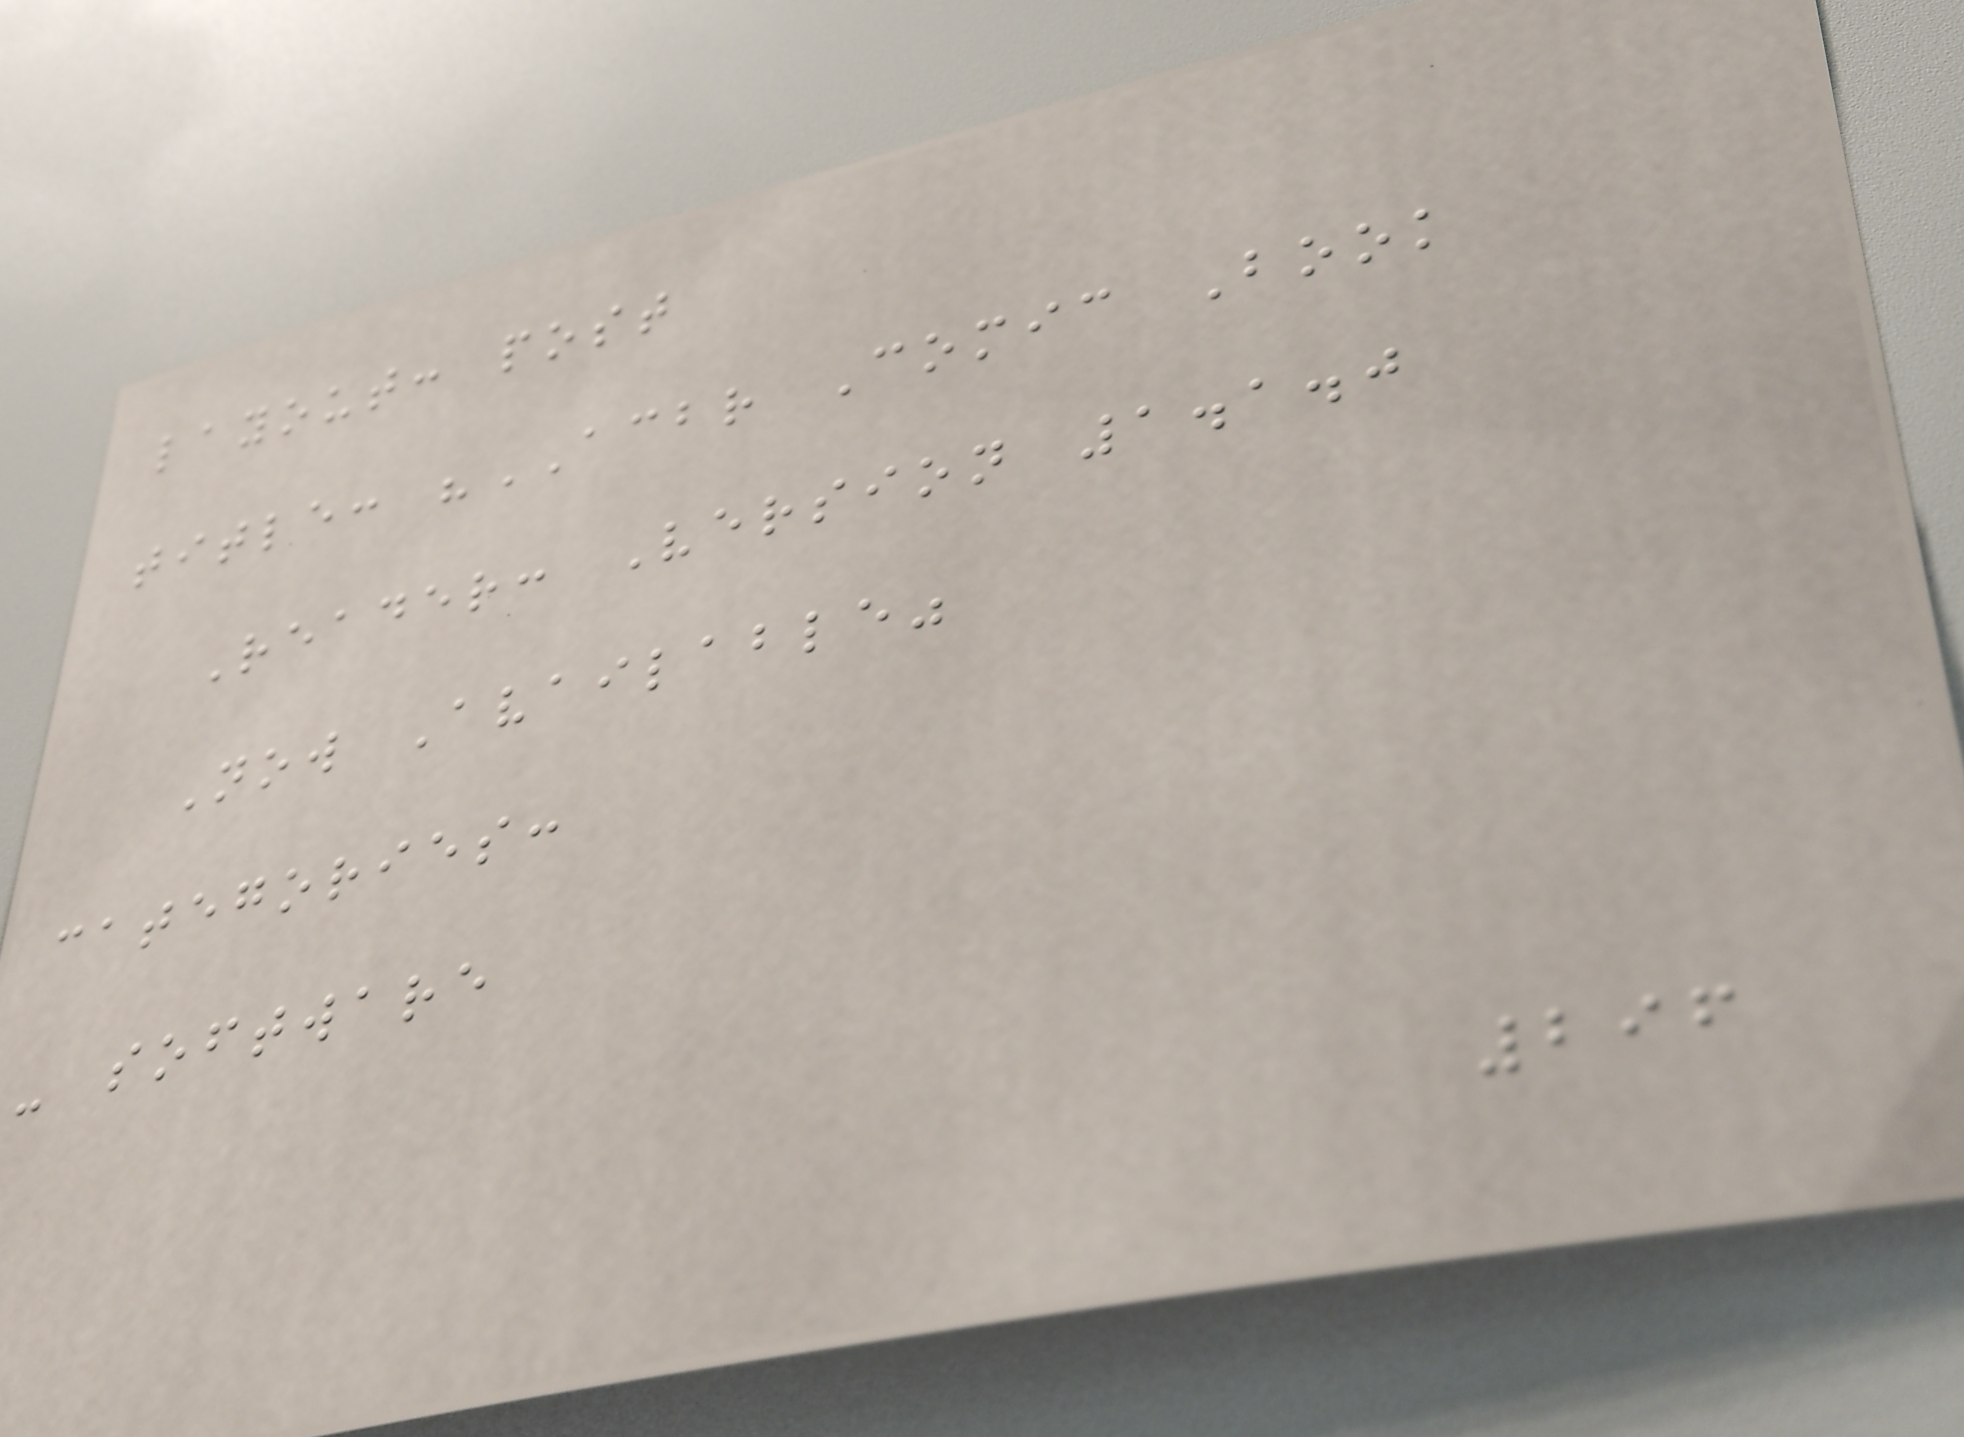layout: post
title: "ACBR Comic Book
Reader: Version 1.1.0
Now Available"
categories:
- software
296
